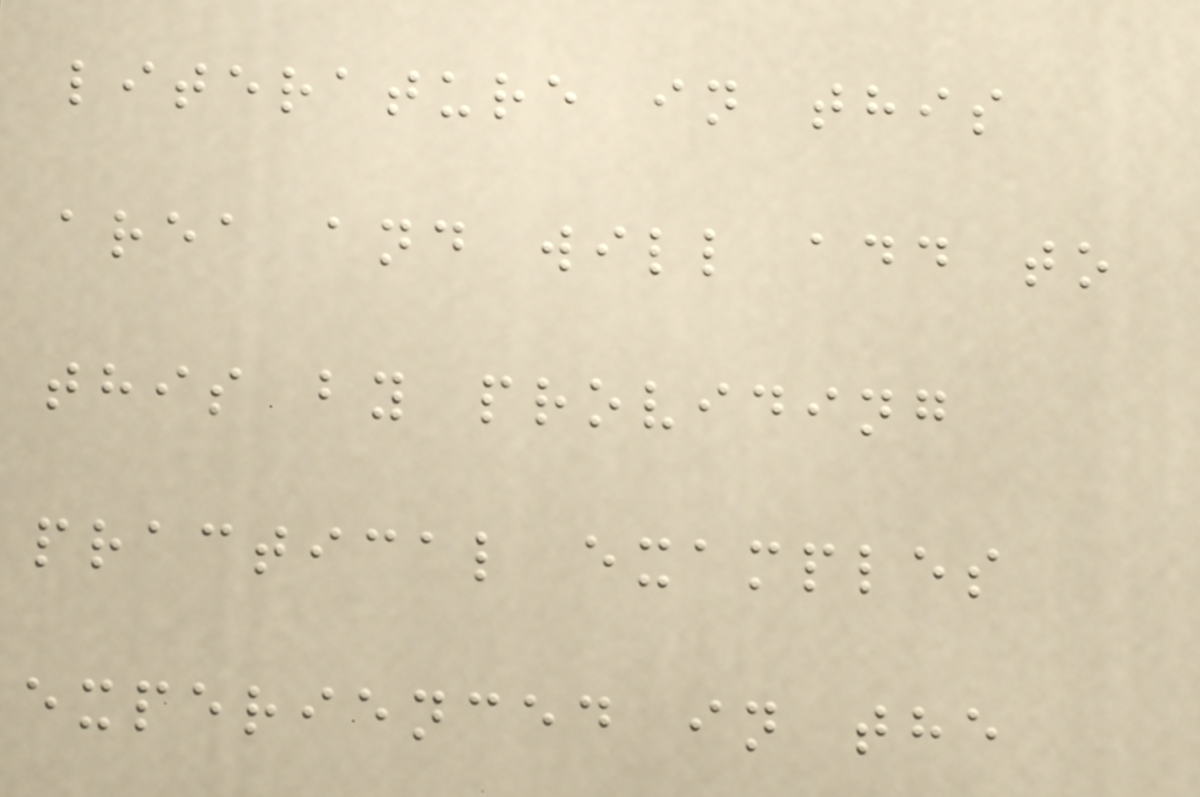literature in this
area and will add to
this by providing
practical examples
experienced in the
